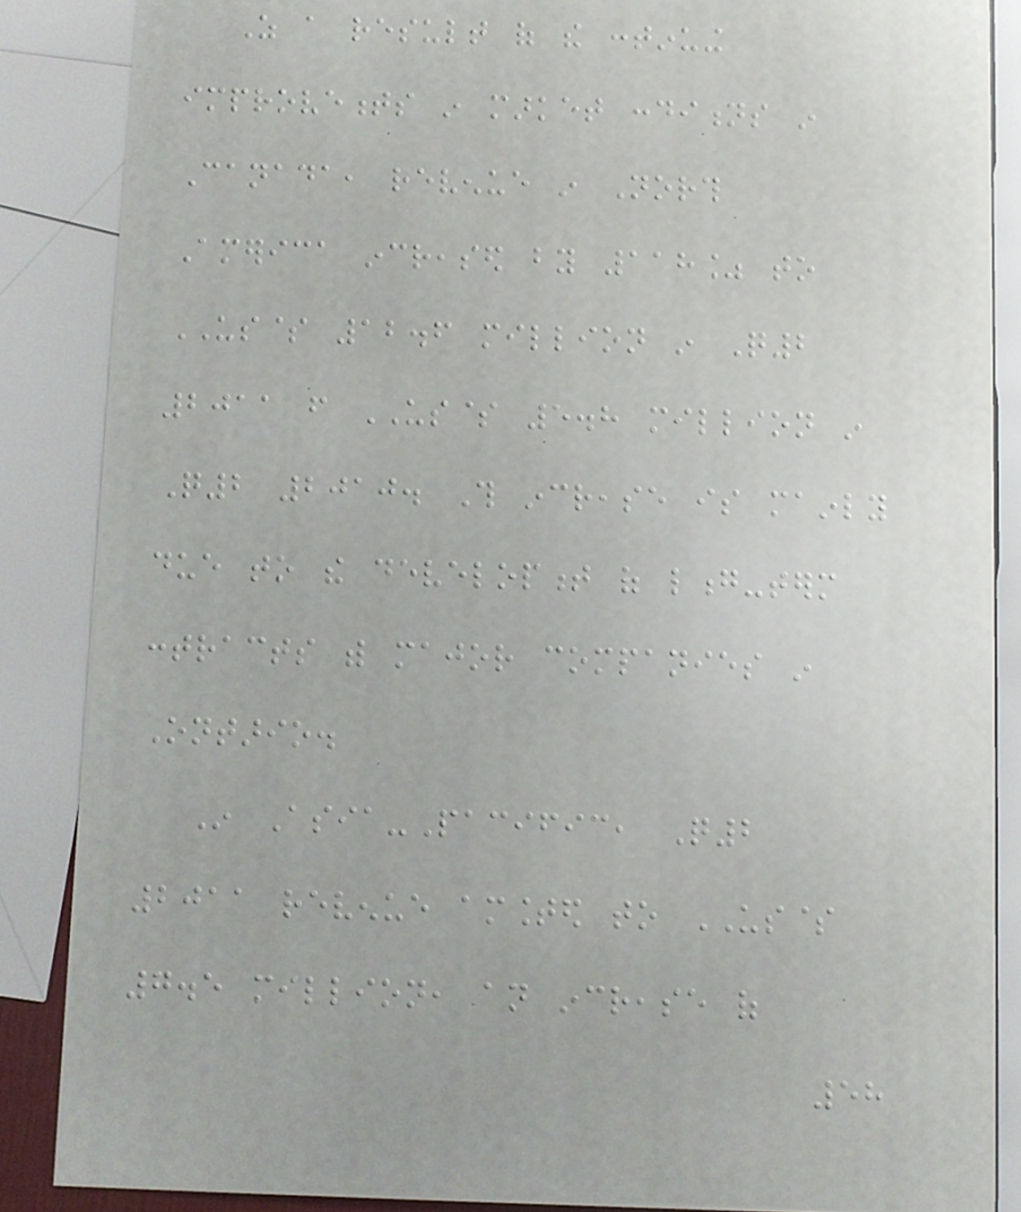As a result of the continuing
improvements in market conditions in
Canada, revenue in North
America increased by 118% to
US$ 12.6 million in Q2
2011 from US$ 5.8 million in
Q2 2010. This increase is mainly
due to the development of long-term
contracts with major companies in
Ontario.
In Asia-Pacific, Q2
2011 revenue amounted to US$
7.5 million, an increase of
58
